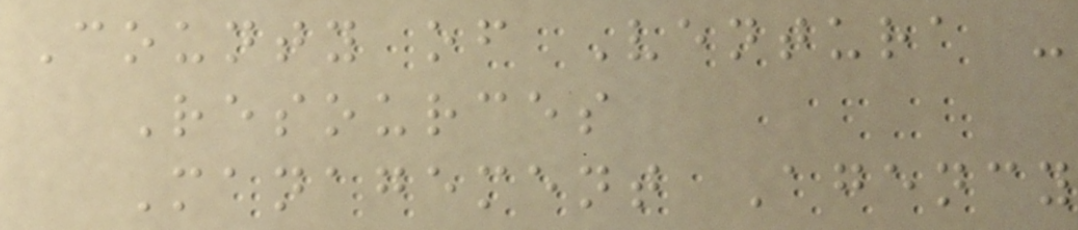County of Ventura -
Resources
Management Agency
